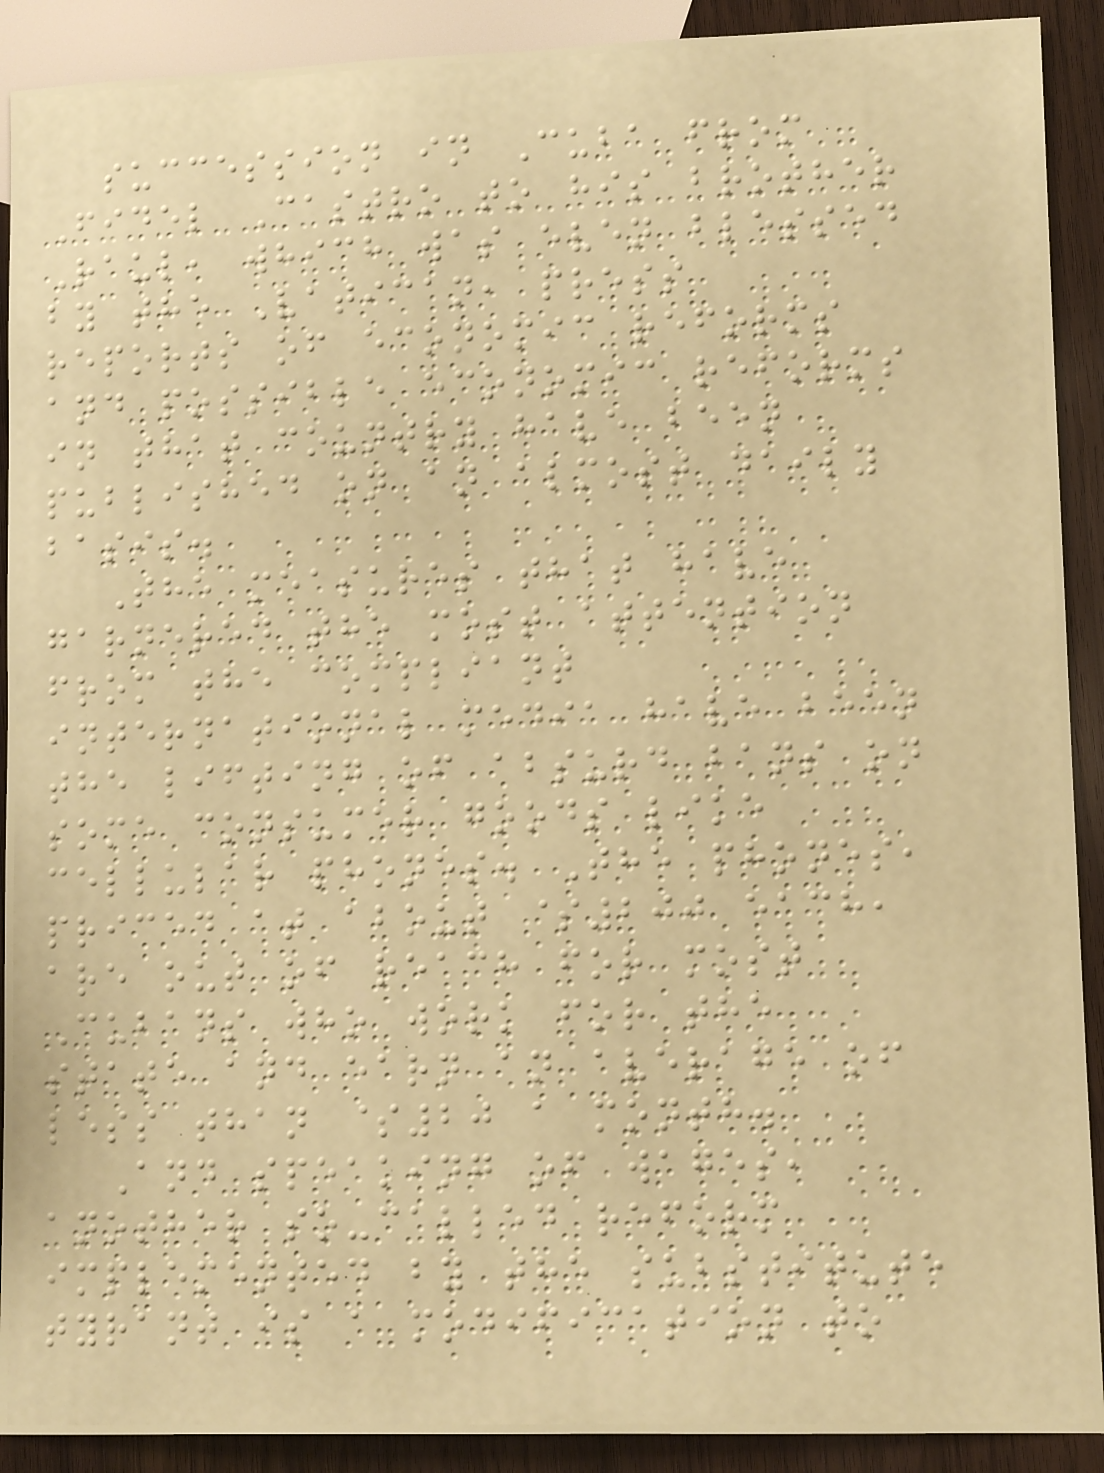succession in Cuba from
Fidel Castro to his brother
Raul, which was even blessed
by the Vatican, press
reports of economic reforms
and possible economic reforms
in that country have been
published on an almost daily
basis.
The measures that have
garnered the most attention
from the compliant
international media have been
the lifting of absurd bans on
some consumer goods like
cellular phones. The phones,
priced at about $200 each,
are out of reach for most
Cubans who work for the
state and earn an average of
less than $20 a month.
And speaking of wages,
another so-called reform
implemented by the substitute
tyrant is a modification to
